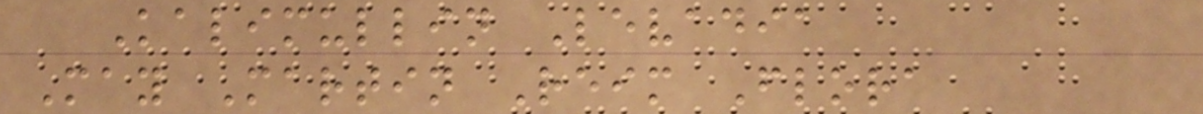Kalimullin Levadia
May Martin Reim Flora
